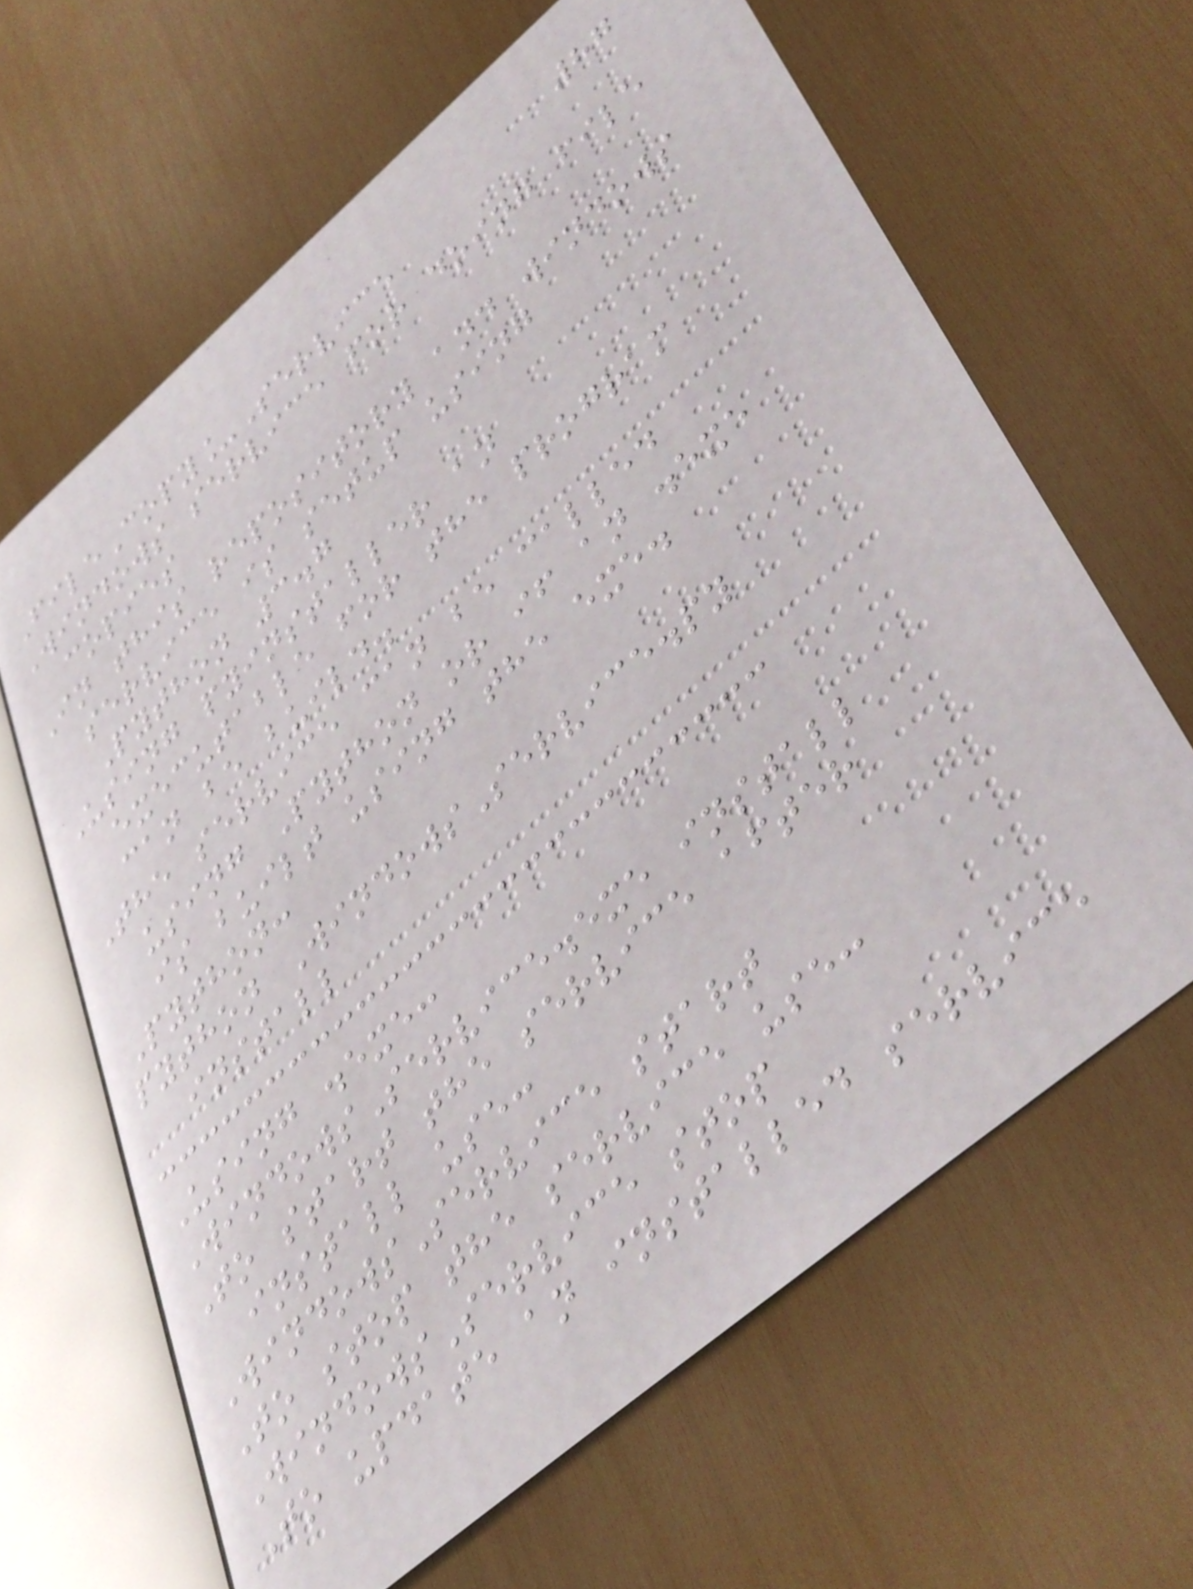87
FileCopy_Service
Windows service for doing file
copies
In this repository and windows
service is setup using
Python 3.7
Using pyinstaller an
executable for the program
can be build.
The service can be called
using Python or if an .exe
is built using the exe.
Python:
python WindowsService.py
install
Using .exe:
WindowsService.exe install
To start the service after
install use:
WindowsService start
To stop the service use:
WindowsService stop
To update an installed service
